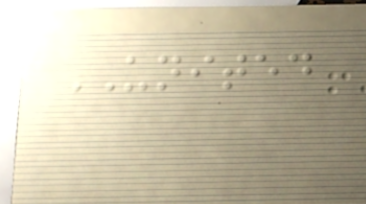UNITED
